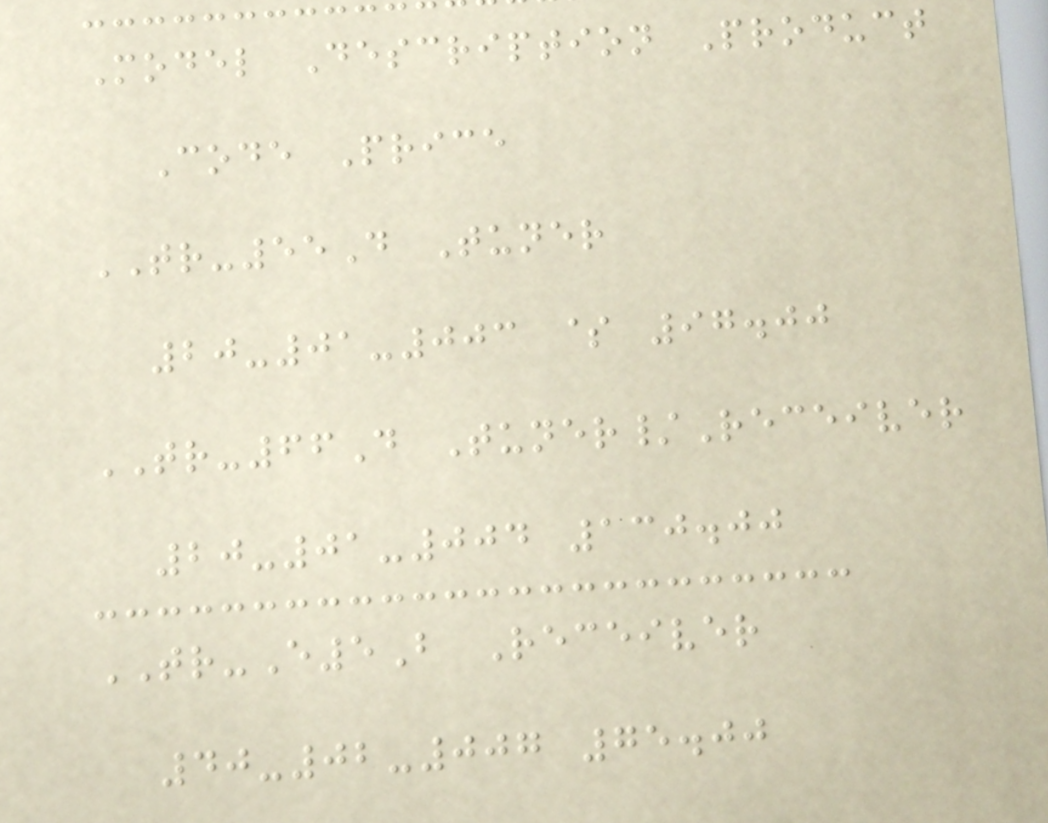Model Description Product
Code Price
TR-55D Tuner
20-01-003 $ 97.00
TR-66D Tuner/Receiver
20-01-004 130.00
TR-E5B Receiver
40-02-007 75.00
